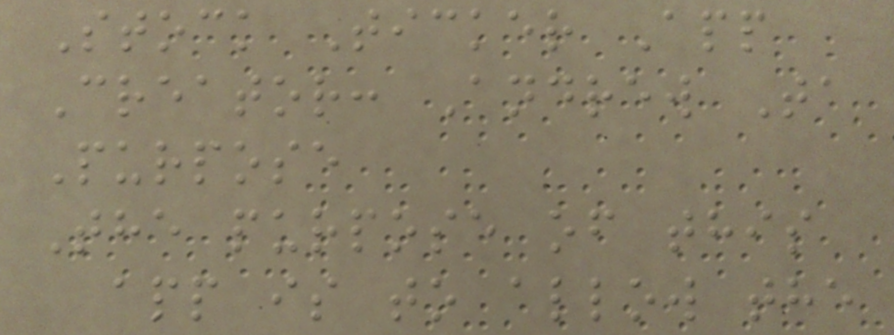Stock Ticker App
Creator: Andrew Ta
Purpose
The purpose of this
app is to allow the
